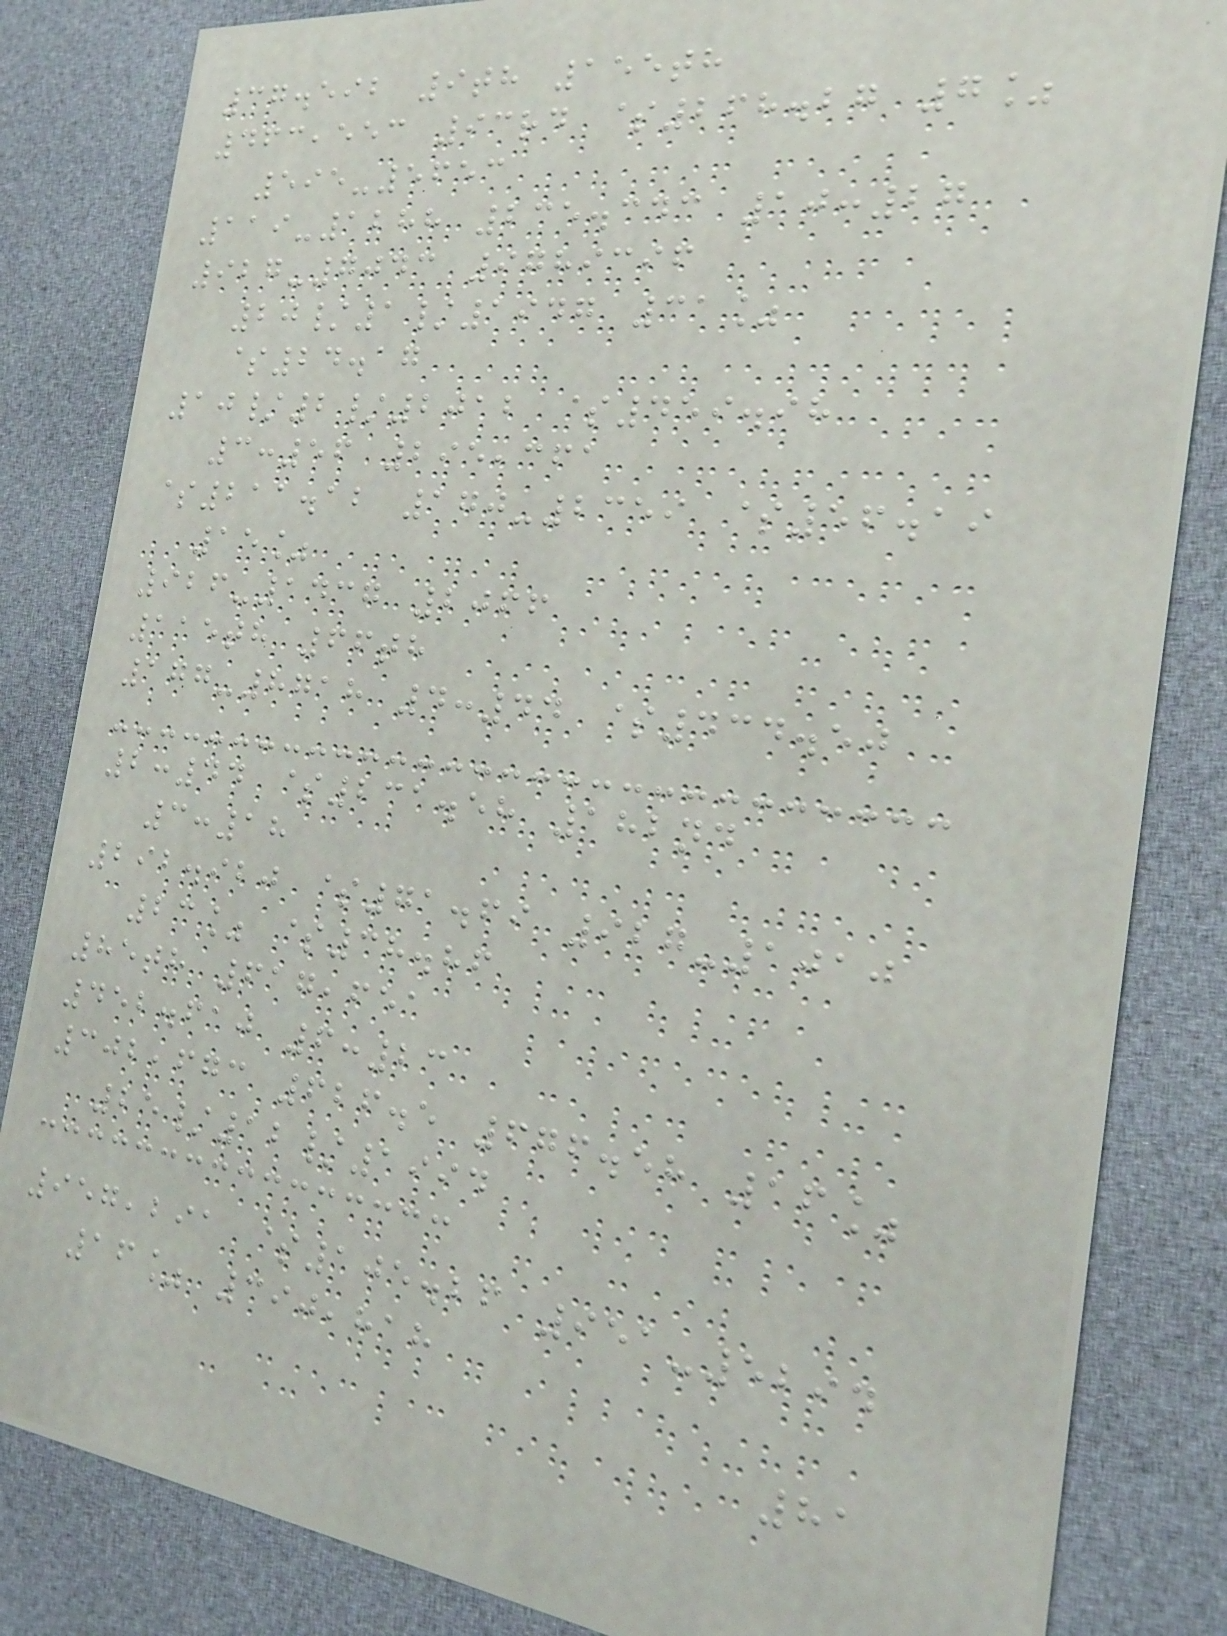37.592 9th 155th
463,553 93rd $268.27 7%
595-5653
119-1288 235.343 10:27
927-7043 9789396
20/1/1947 31%
$24.17
10/2/2012 $459.98
3:56 295,361
$211.12 170-2359 $56.19
15%
926-1437 2066
115th 66th
177-8718 4:44 $434.50
2:44 $231.58 182nd
3:18
292.920 $71.69 927-1010
23% $38.86
85th 617,651
452.610 6:23
302,673 626.5 676.58 16%
25/12/1994
957,291 $105.26 951-5294
16% 390,818
81
